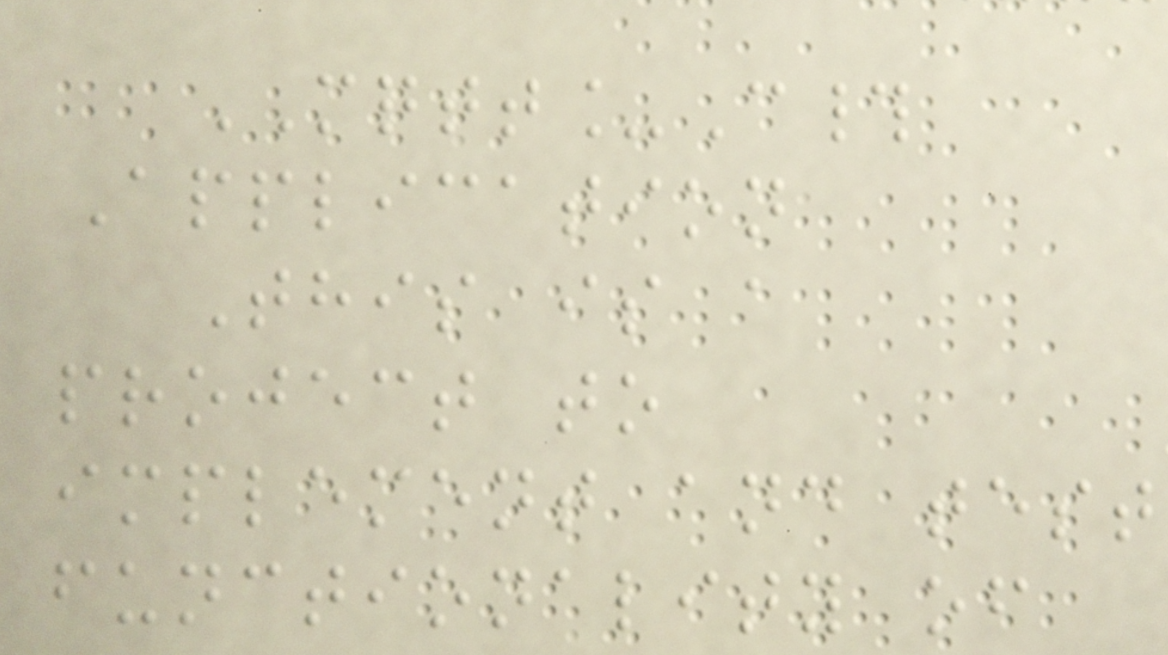MQTT_C#
Application
This is a
project to
implement and test
functionality of
